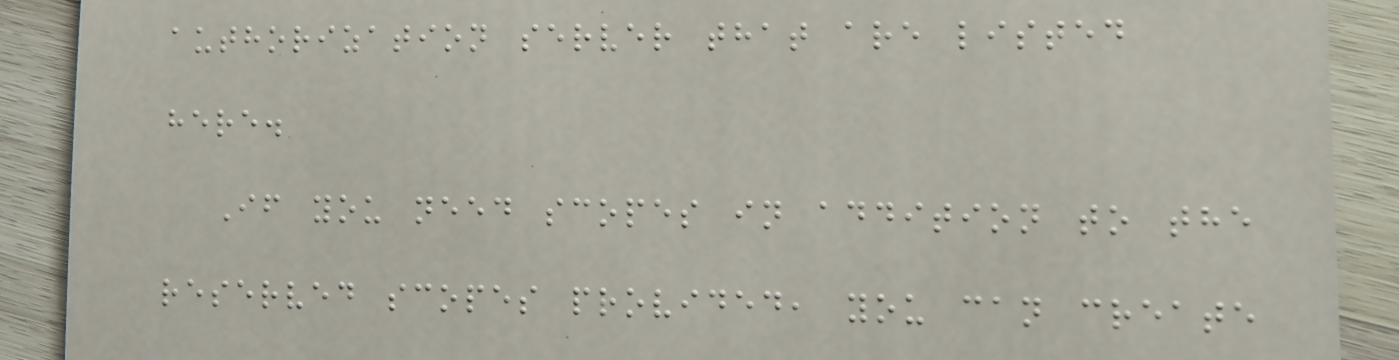authorization server that are listed
here.
If you need scopes in addition to the
reserved scopes provided, you can create
